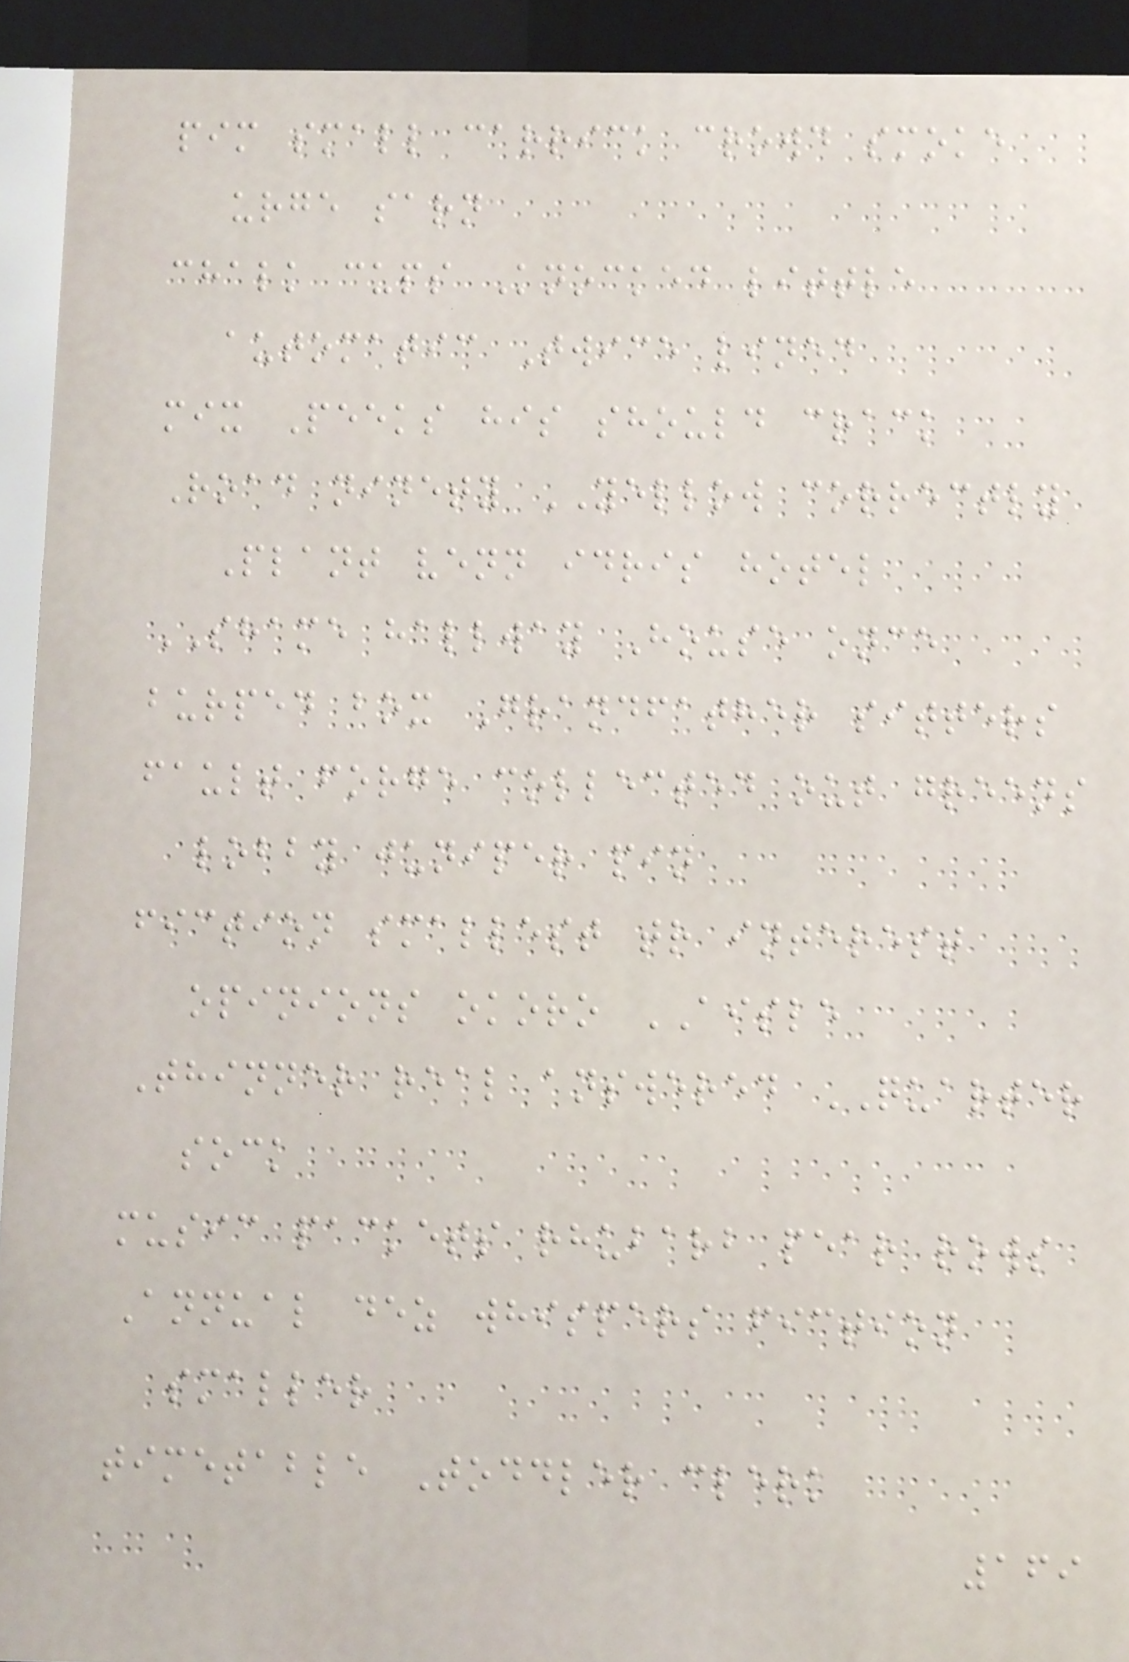pim small carrick crowd smoke
urge sarn
chalk cups Knocked little
automatic Twice lined
mix Peeks his should crack
Road ninety YELLOW correctly
Plant venn idris hotel
SHAME hallway House once
burped box Grandfather sitters
fault forge collected out greens
lobby juniper pin
fiction smallest tr interest
opinions okoro AISLE
Thinner real answered QUARTER
sock
music packets rhubarb pear rows
Annual dez whispers fiction
smaller
timetable Toddler clerk
169
